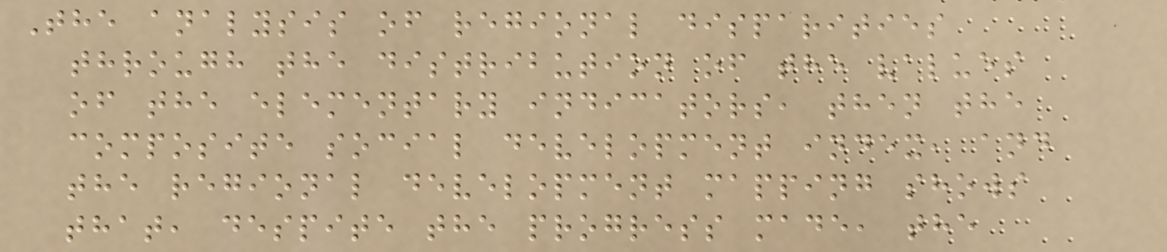The analysis of regional disparities
through the distribution of the values
of the elementary indicators, then the
composite social development index, and
the regional development mapping shows
that, despite the progress made, the
